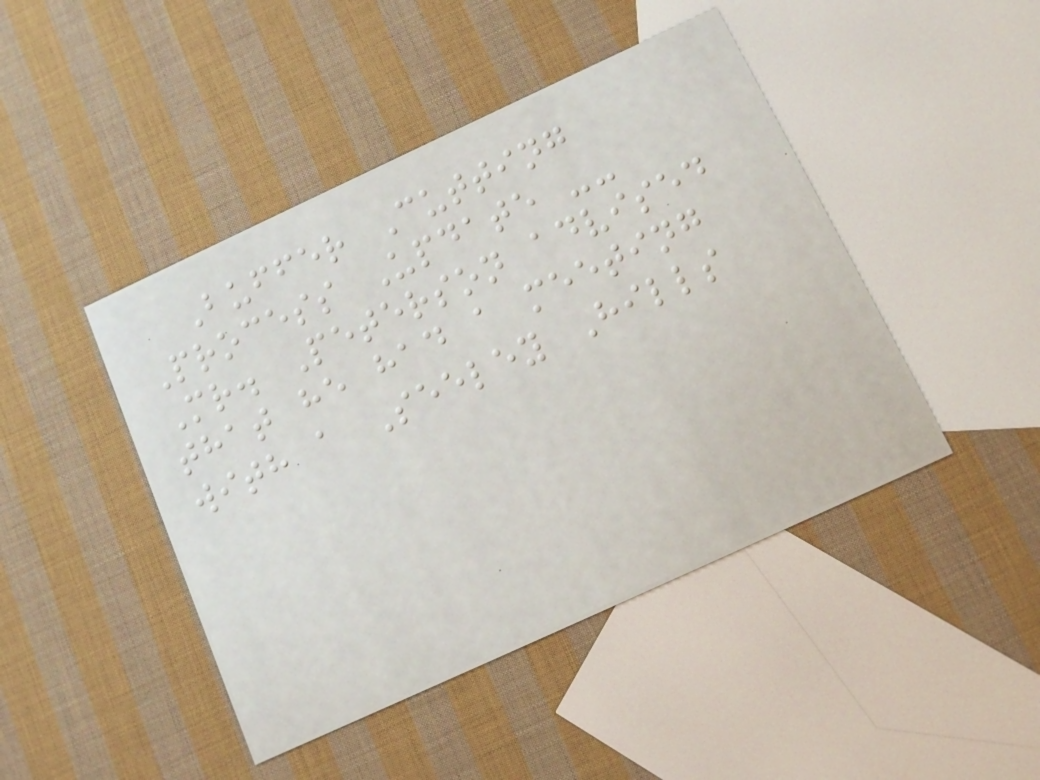Buffer Cutting
Process Update --
Mr. Peterson advised
that he had a meeting
with a Seeley Hills
